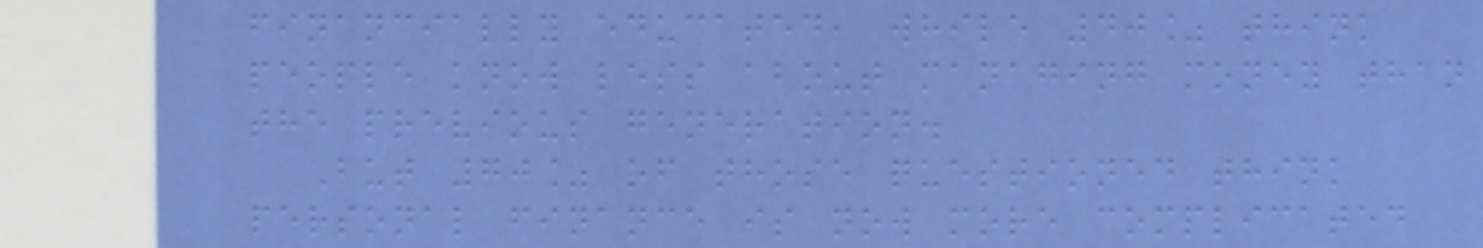financially educated, while 40% think
people know less about managing money than
the previous generation.
But 70% of those questioned think
personal finance is now more complicated
